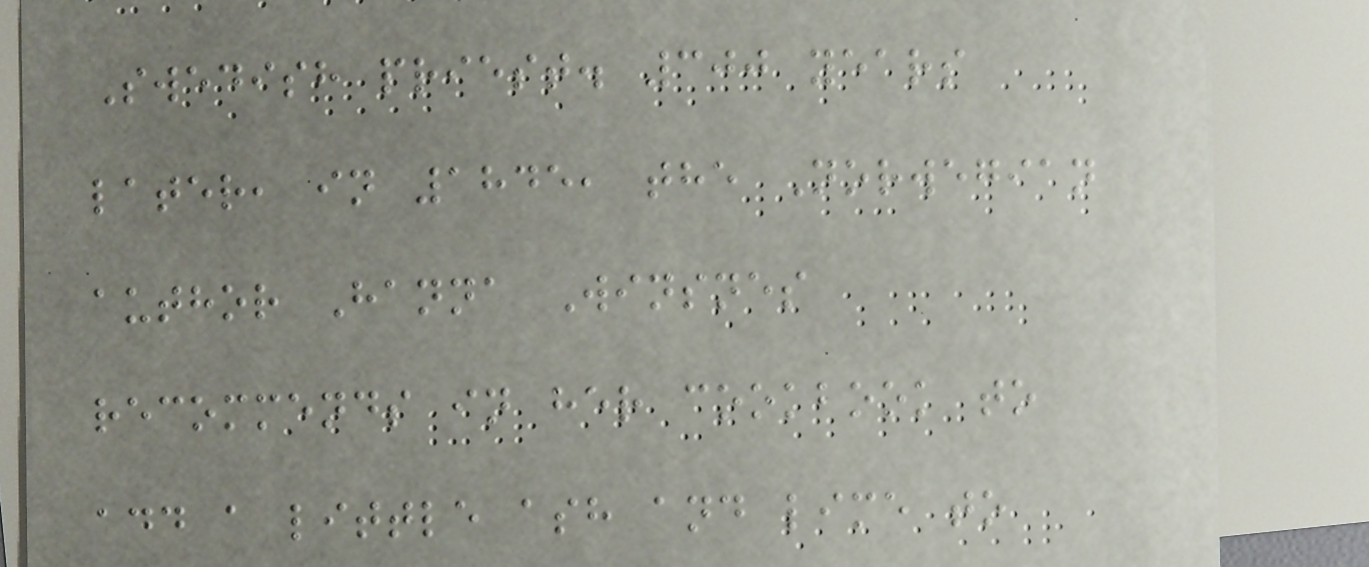Swedish priest. 300 years
later, in 1845, the Norwegian
author Hanna Winsnes
recommends in her cookbook to
add a little ash and lime to
